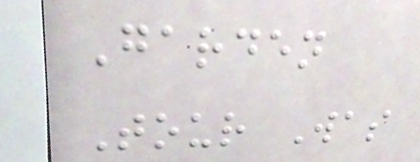Garden
Tour Was
